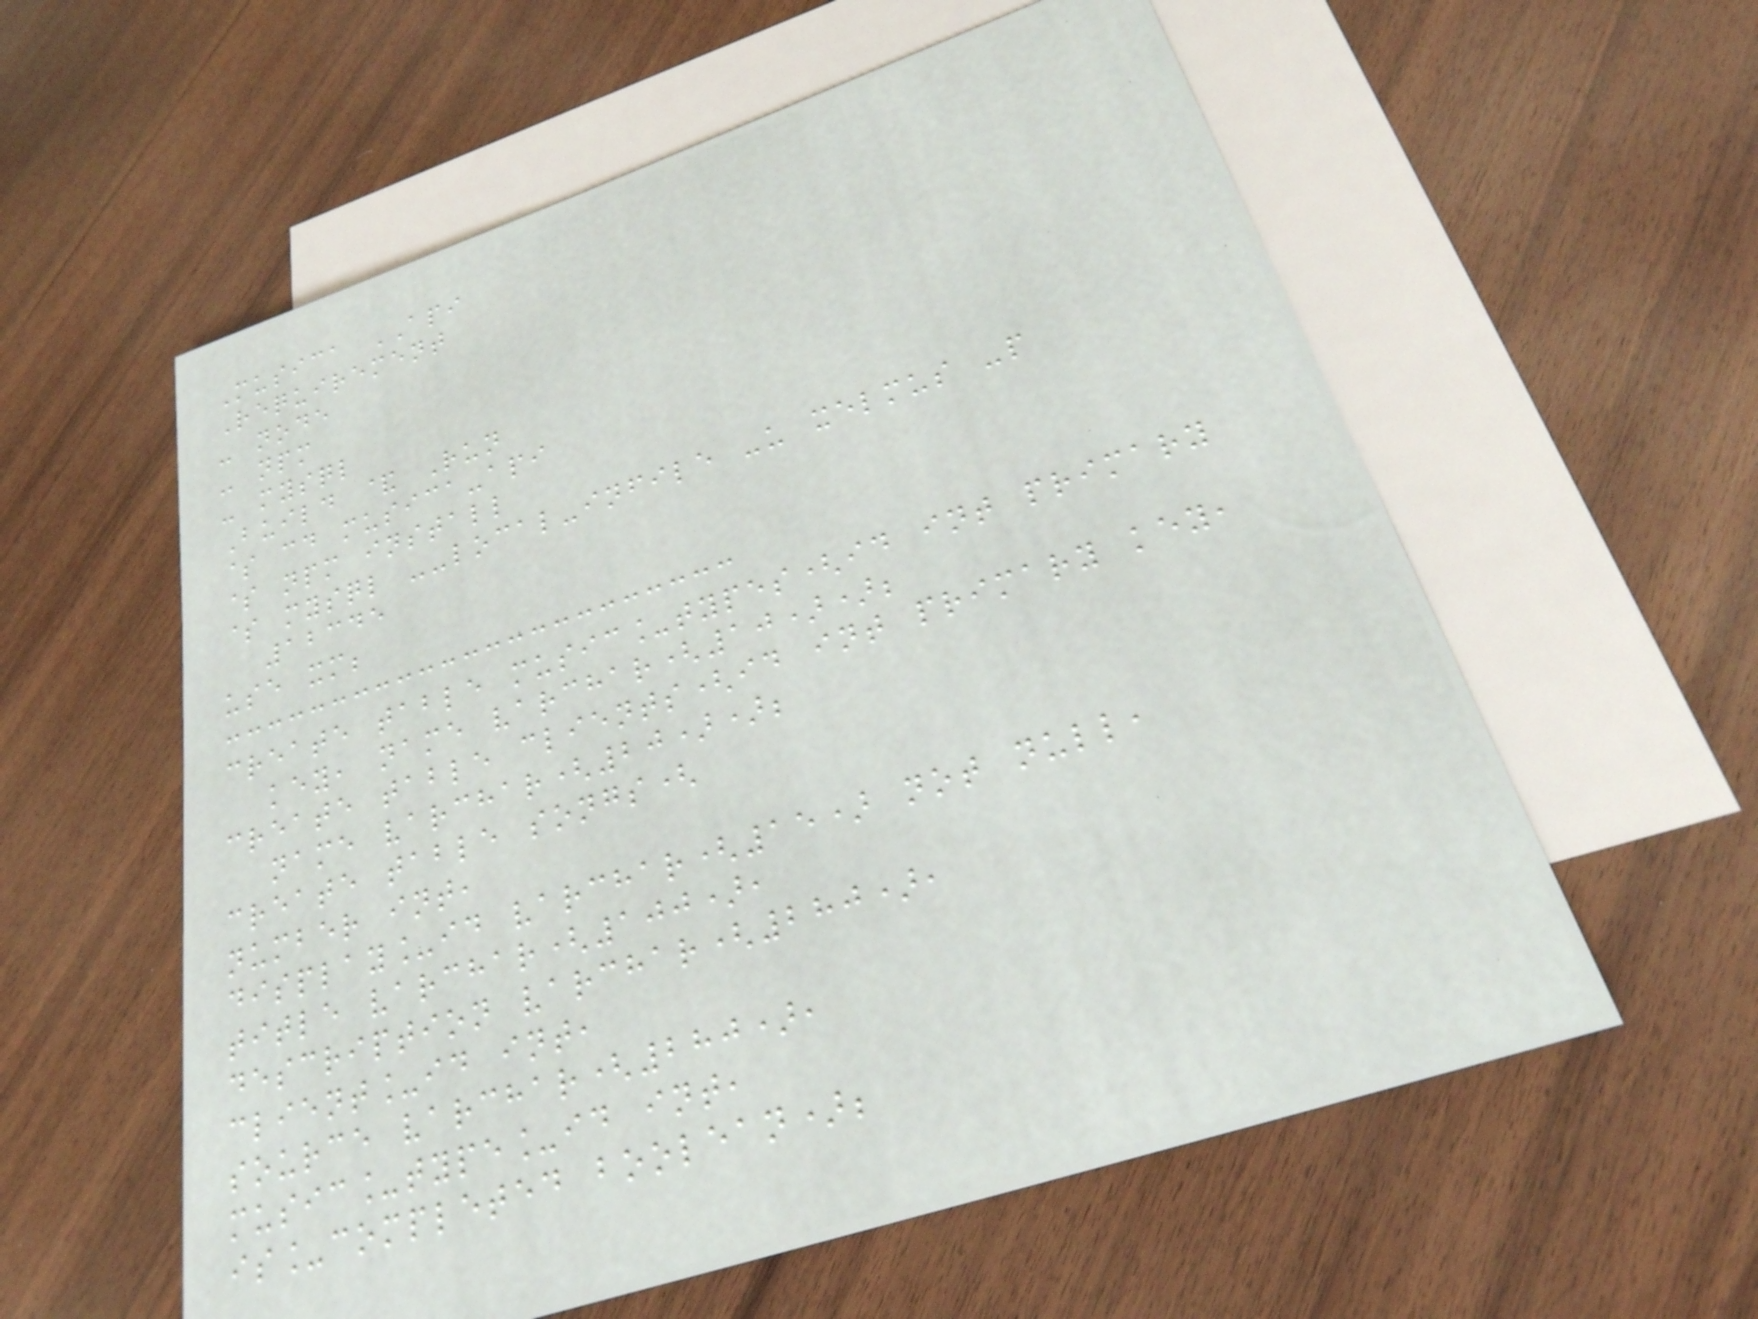Musica API
Requirement
- node
- npm
- mysql
Build & Run
$ cd musica-api
$ npm install
$ mysql --local-infile -u xelmus -p
12345
use xm;
create table music_types(id int primary
key, name varchar(10));
create table clients(id int primary key,
name varchar(20));
create table songs(
number int,
display_id varchar(15) not null,
title varchar(100),
description varchar(280),
client_id int,
source varchar(280),
music_type_id int,
is_completed boolean);
